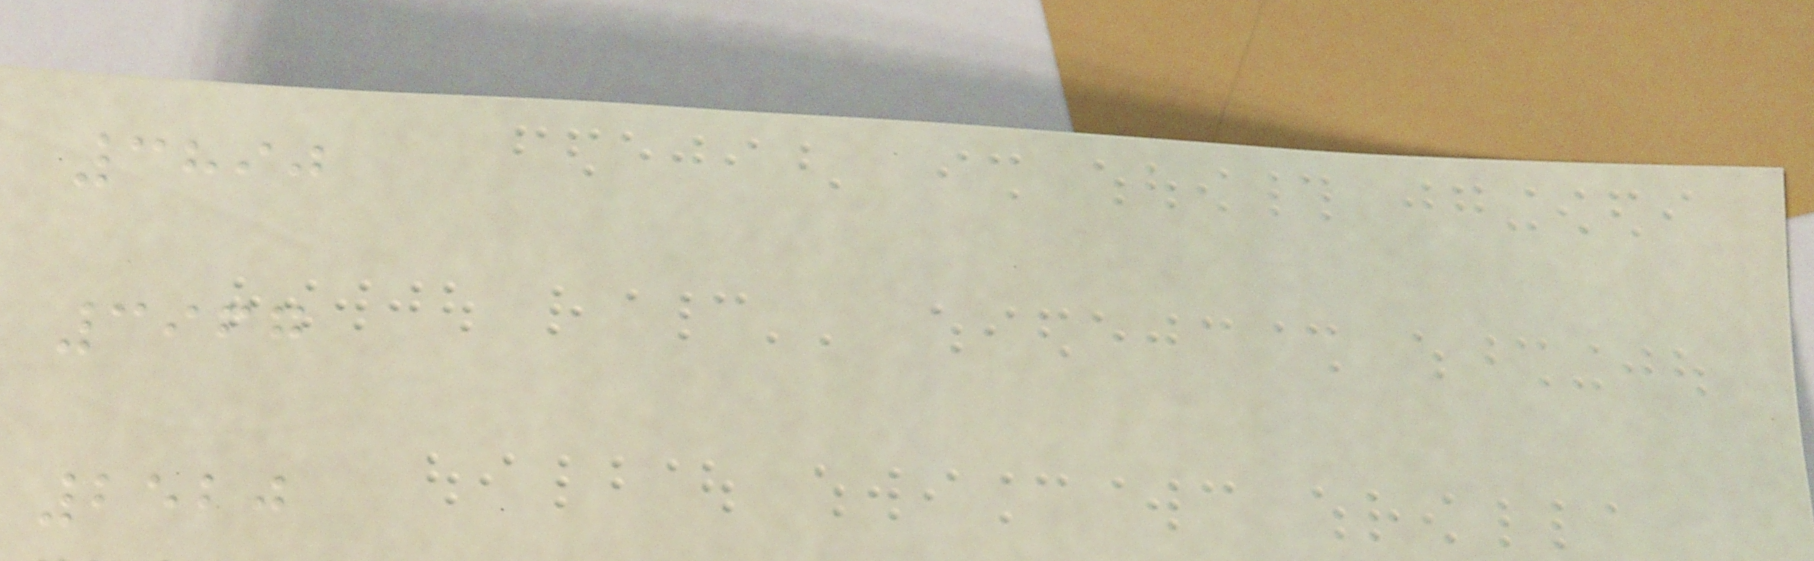3890
3967
2520
